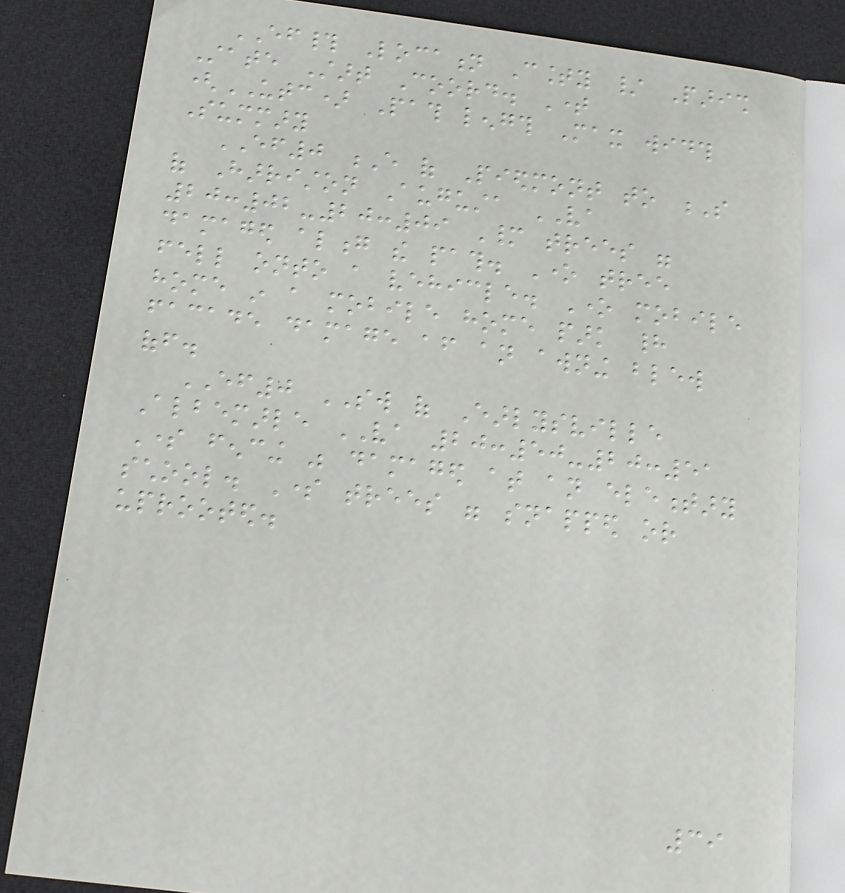EF# Location County / Parish
State Start Coord. Time
(UTC) Path length Max width
Summary
EF0 E of Piedmont to S
of Harriston Augusta VA
20:02-20:09 Many trees were
damaged along the path. One tree
fell onto a vehicle. One mobile
home in a mobile home park had
facade damage after an awning blew
off.
EF0 SW of Earlysville
Albemarle VA 20:50-20:51
Some fencing was damaged at an elementary
school. Some trees were snapped or
uprooted.
39
